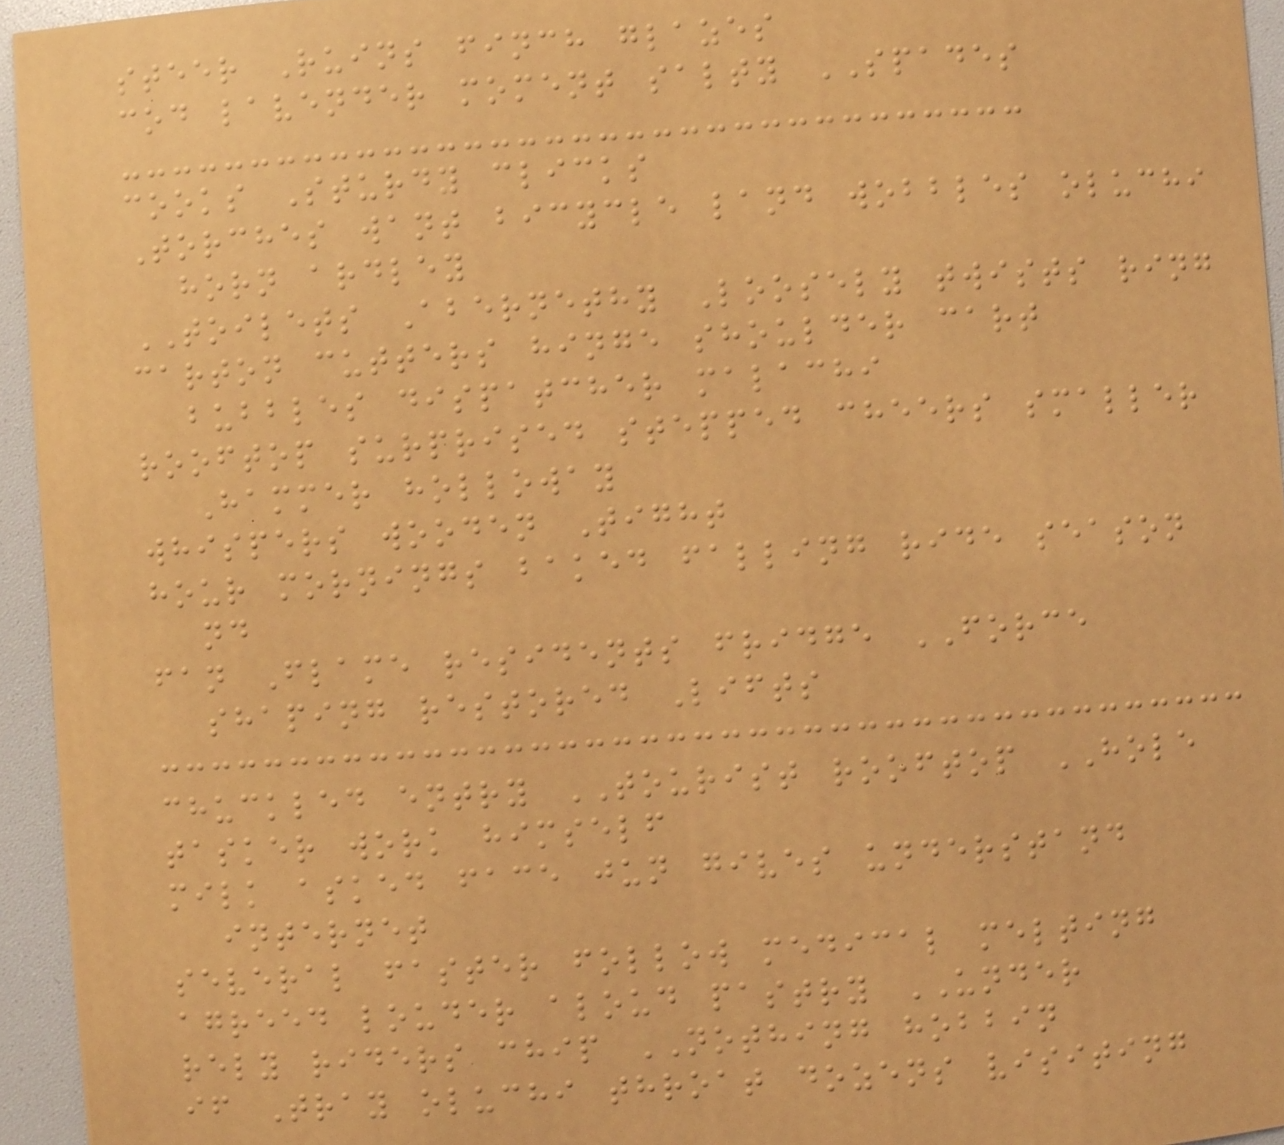steer Ruins finch glazes
cod lavender moment salty SPADES
cooks Sturdy clicks
Torches want bicycle land wobbles oluchi
horn ardley
TOILETS Abernethy Loosely twists ring
carton cutters hinge shoulder cart
bubbles dispatcher malachi
rooftop surprised stepped cheers smaller
Hammer holloway
whispers wooden Tight
hour mornings baked falling ride season
nd
fan Flame residents fridge FORCE
shaping restored Lifts
chuckled entry TOURIST rooftop HOLE
tasker work himself
milk asked face jun gives understand
internet
several faster follow medical melting
agreed louder aloud pastry UNDER
rely riders chip NOTHING hobbin
if Tray oluchi throat dozens visiting
